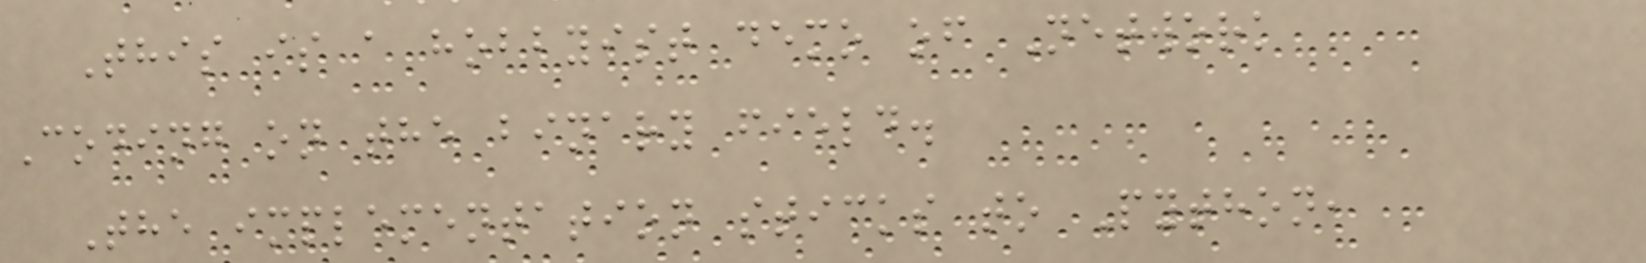This is a hobbyist demo of Network
Coding on the binary field.
The implementation sticks to Python,
